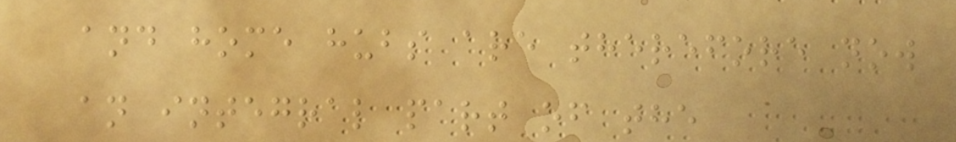and home hubs are therefore now
an integral part of the
